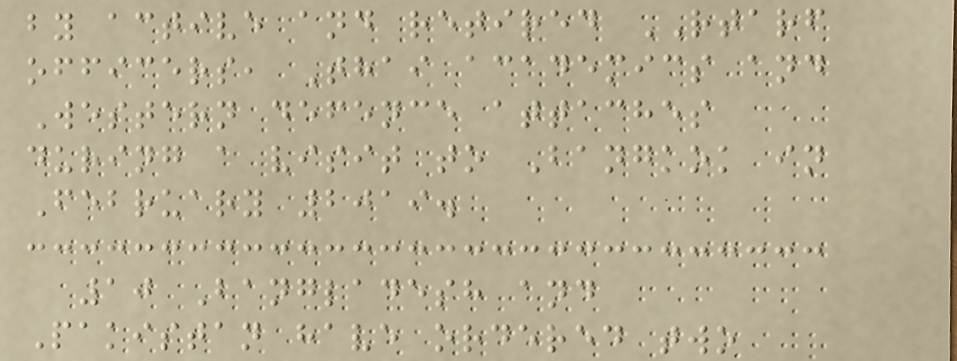by active and retired RTARF
officers, Thai academics and
Western defence attaches
during a visit to Bangkok in
February 2019.
10 Bangladesh and
Pakistan have ordered two
